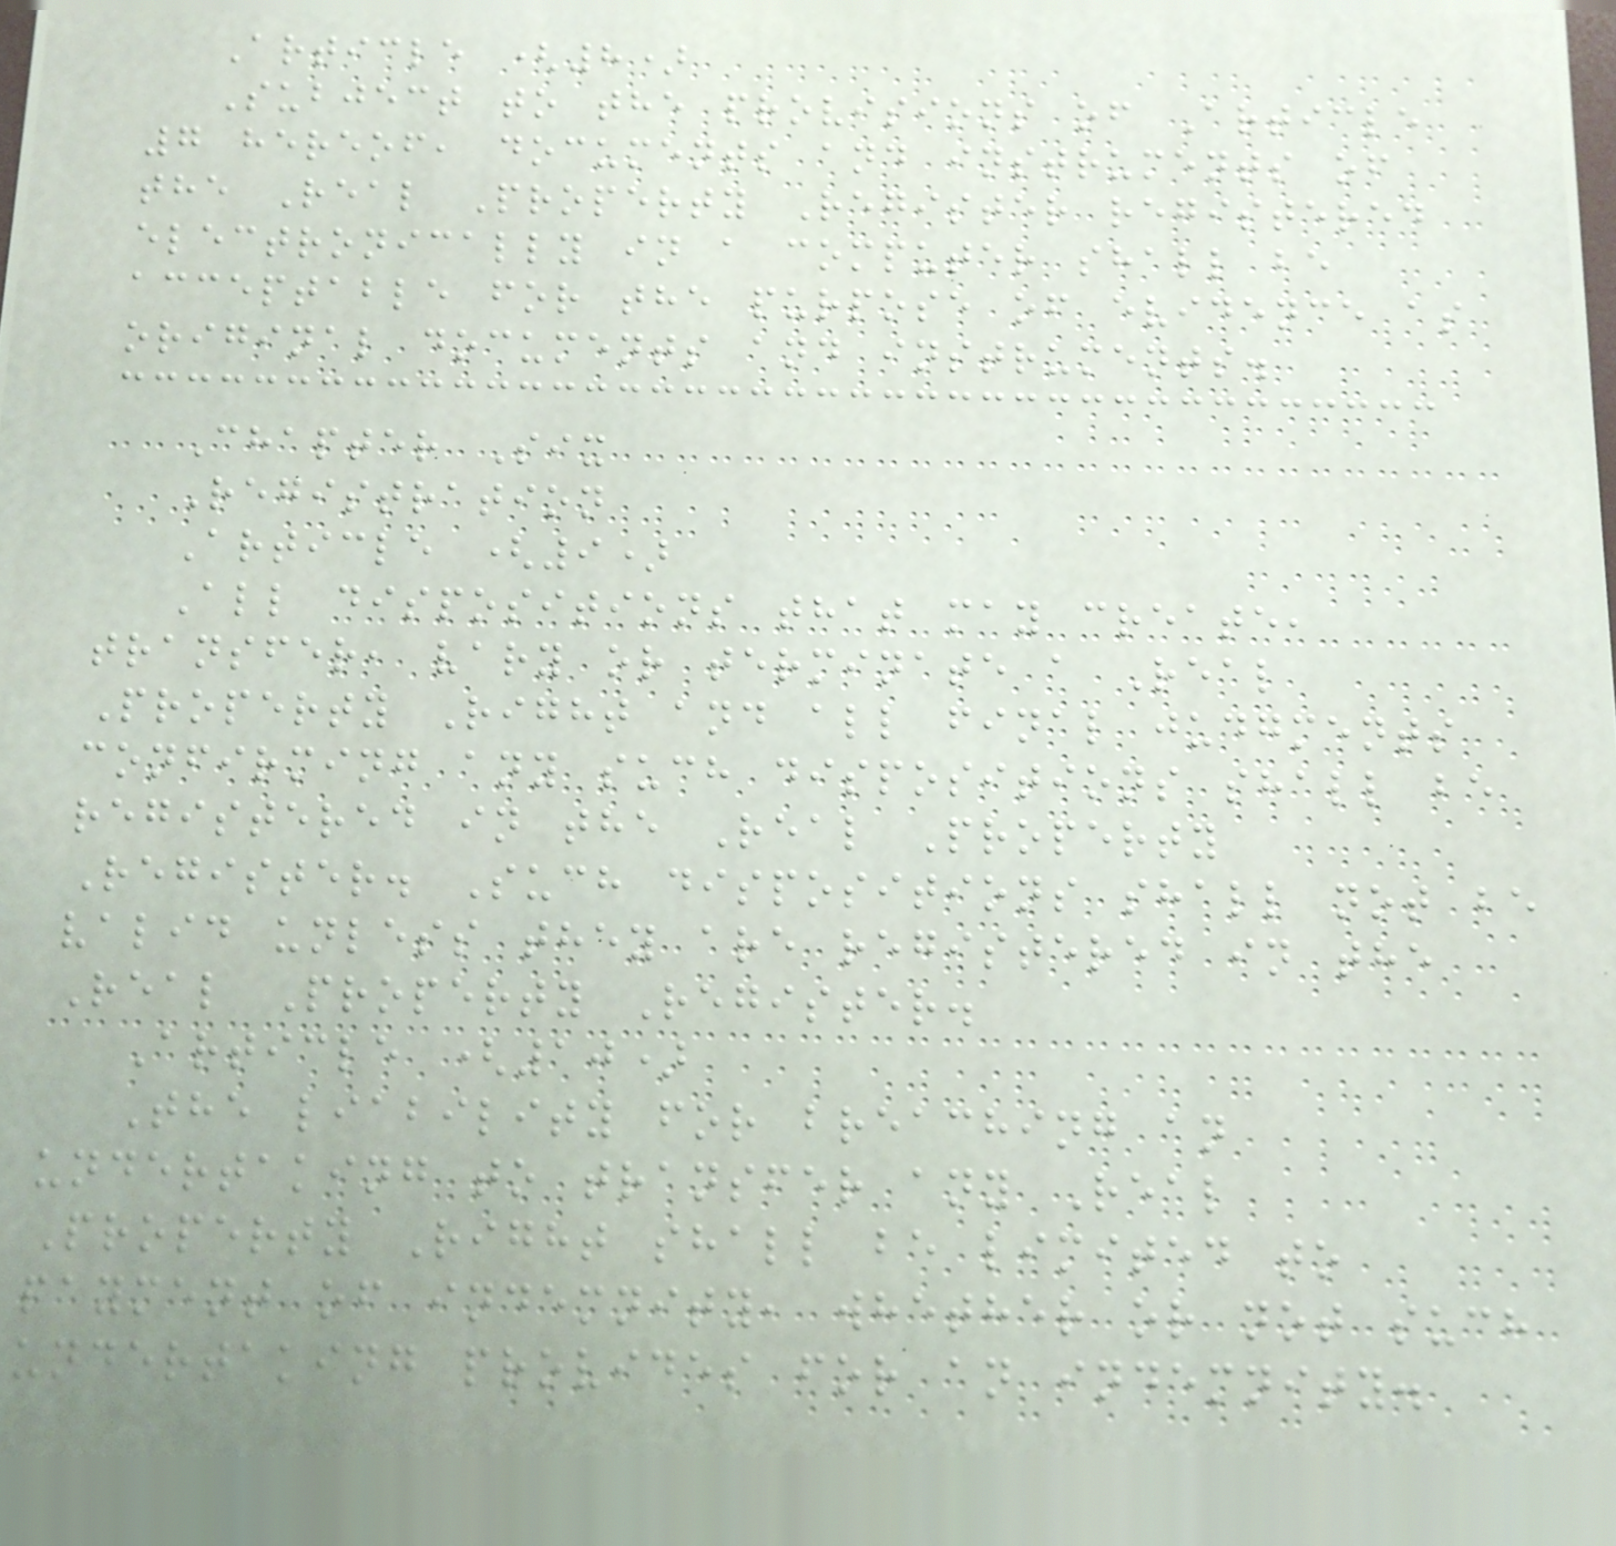Article (8)
Subject to the provisions of Article
7 hereof, documents and instruments of
the Real Property Register registered
electronically in a computer shall be
acceptable for the purpose of evidence as
original documents and instruments.
Chapter Six
Registration
Article (9)
All dispositions that may create,
transfer, vary or terminate a Real
Property Right and all final judgments
confirming any such dispositions shall be
registered in the Real Property
Register. Such dispositions shall not be
valid unless they are registered in the
Real Property Register.
Article (10)
The liability for breaching an
undertaking to transfer any Real
Property Right shall be limited to
payment of indemnity, whether or not such
undertaking provides for an indemnity.
